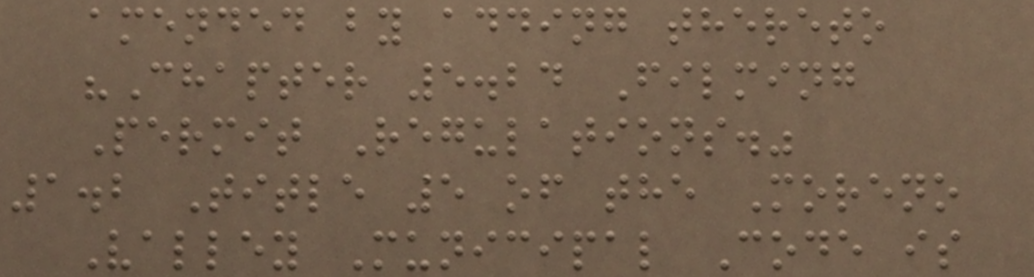amended by adding thereto
"Chapter 5.24 Filming
Permit Regulations."
1.2 Title 5 of the Moreno
Valley Municipal Code is
